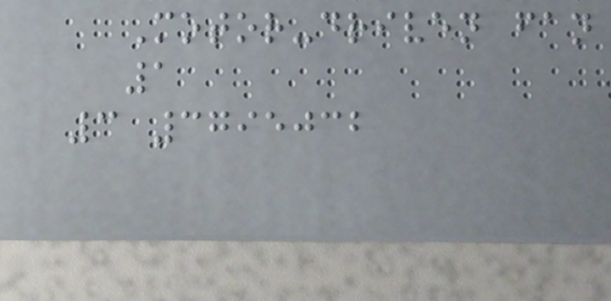Motor-driven fan
1
3 3795032
